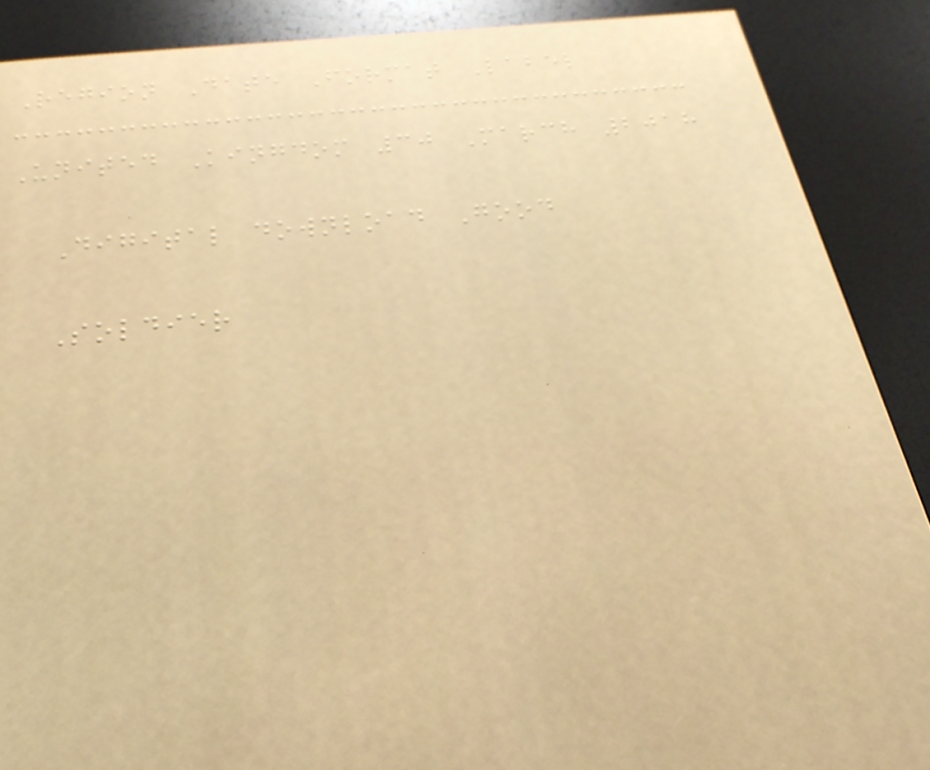Region Date Format Label
United Kingdom 30 March 2018
Digital download Good
Soldier
